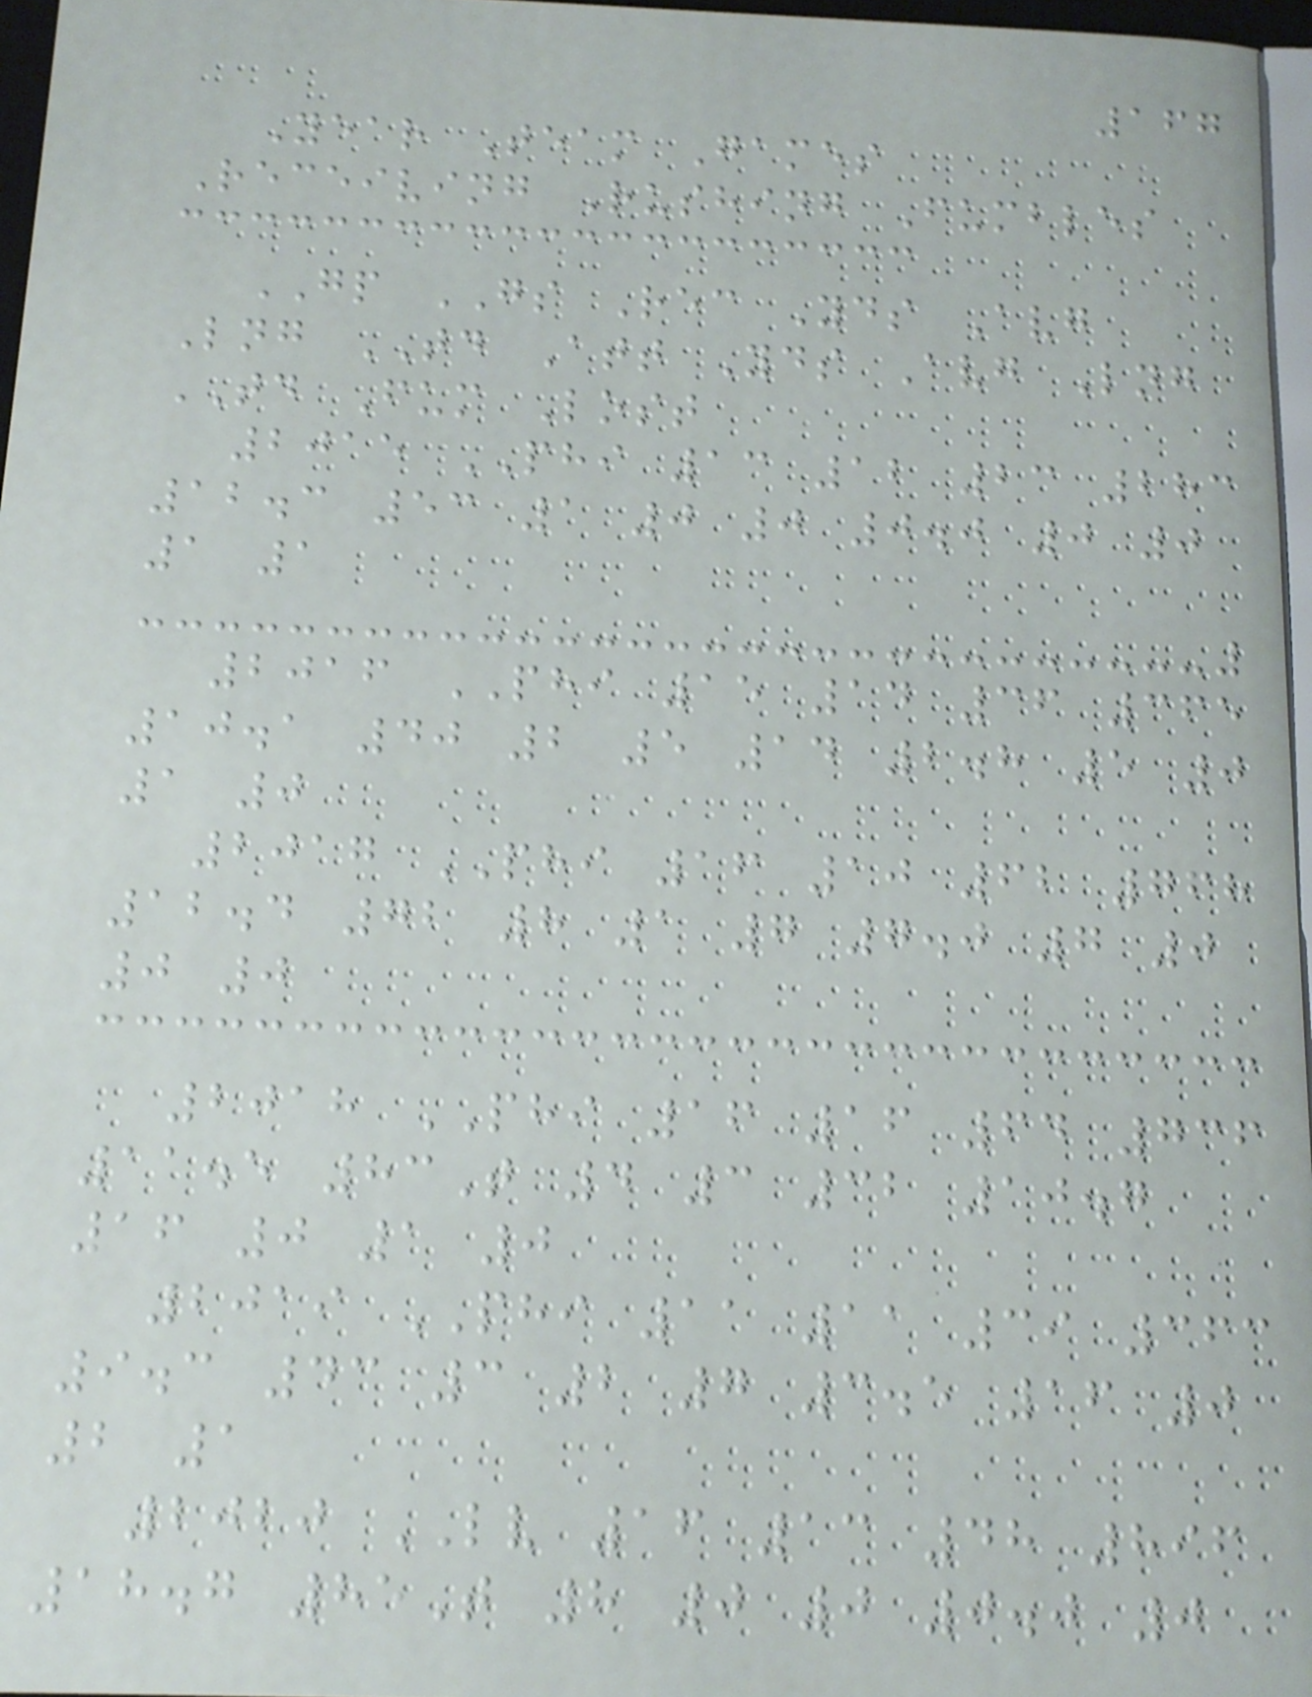167
Year Team Games
Receiving Rushing Fumbles
GP GS Rec Yds Avg
Lng TD Att Yds Avg Lng
TD Fum Lost
2015 PHI 13 12 23 283
12.3 53 1 0 0 0.0 0 0
1 1
2016 PHI 15 14 36 365
10.1 40 2 5 14 2.8 5 0
1 0
2017 PHI 16 10 62 768
12.4 72 8 1 7 7.0 7 0
0 0
2018 PHI 16 16 64 736
11.5 83T 4 3 32 10.7
16 0 1 0
2019 PHI 11 11 39 363
9.3 43 3 2 7 3.5 16 0
2 1
2020 LV 16 13 48 896
18.7 85T 8 0 0 0.0 0
